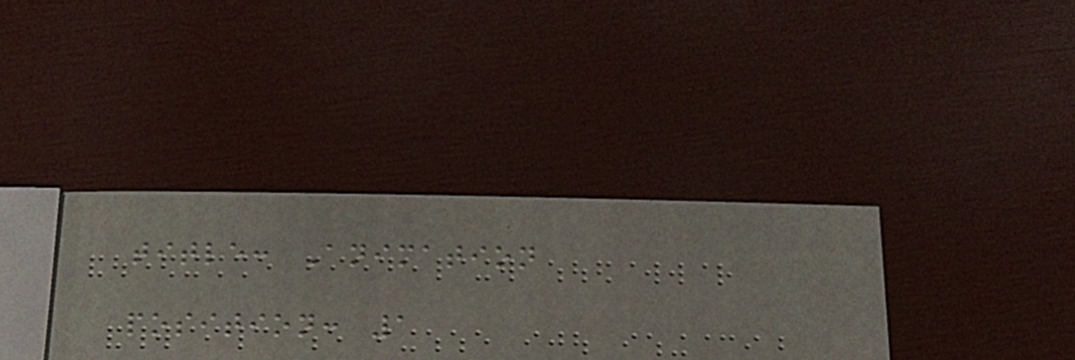title: Animation
position: 1
